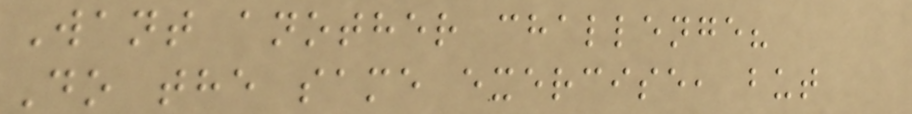Want another challenge?
Do the same exercise, but
